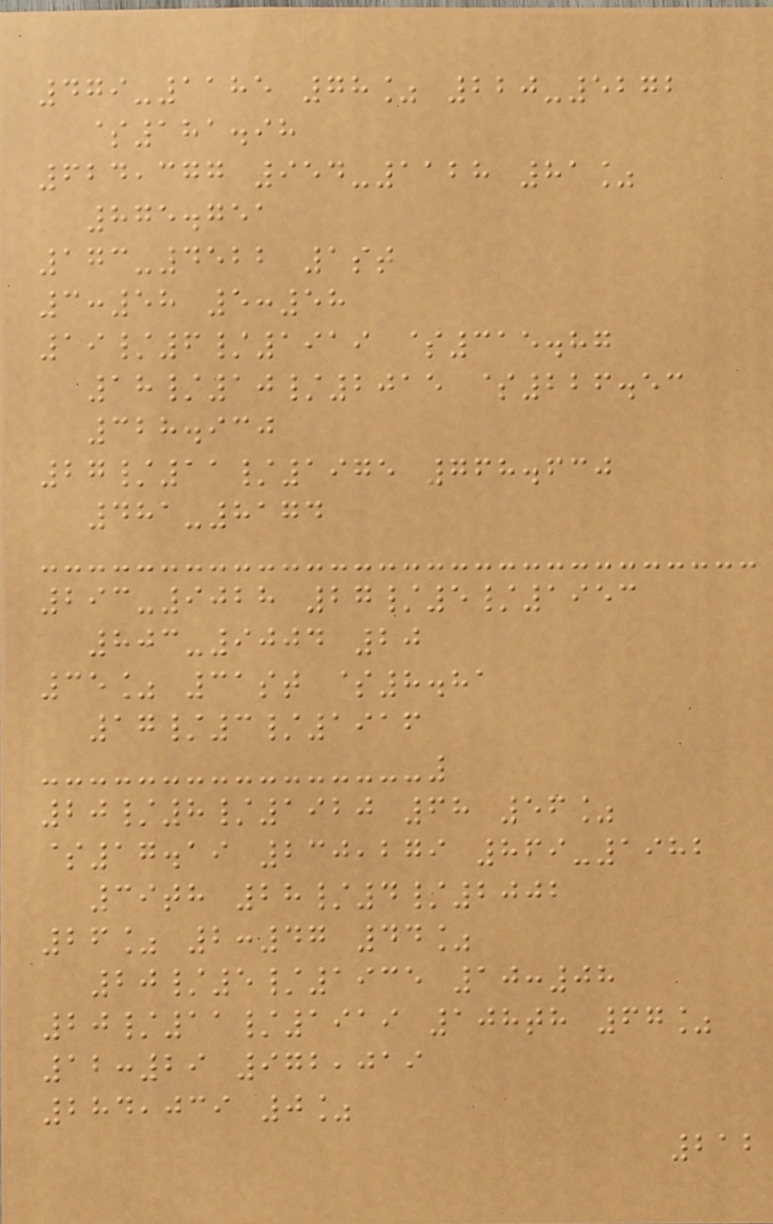479-1185 78% 220-5272
$181.98
624,377 954-1128 81%
875.751
173-4522 1st
3:58 5:58
19/6/1919 $315.87
18/10/2015 $226.53
328.930
27/11/1975 768.630
481-8174
293-9028 27/5/1953
803-9004 20
35% 31st $8.81
17/3/1916
20/8/1920 68 56%
$17.19 230,279 869-1982
39th 28/4/2002
26% 2:47 44%
20/5/1935 10:08
20/11/1919 108th 67%
12:29 972,019
284,039 0%
212
